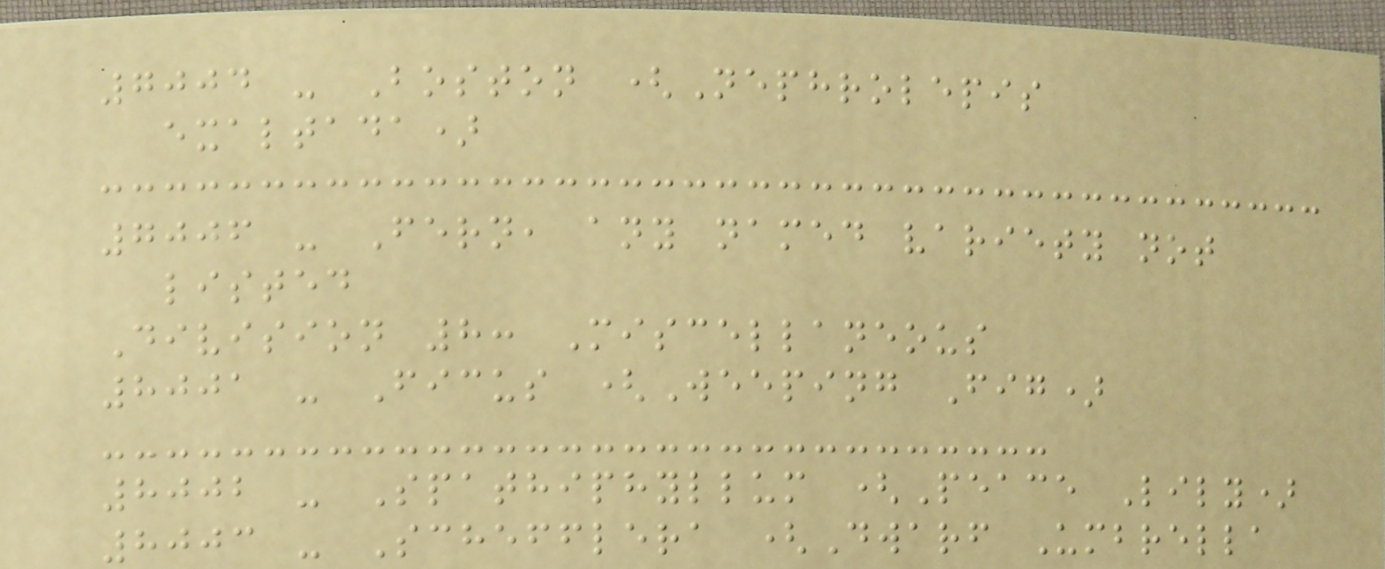7004 - Boston (Nephrolepis
exaltada)
7006 - Fern, any named variety not
listed
Division 8: Miscellaneous
8001 - Ficus (Weeping Fig)
8002 - Spathiphyllum (Peace Lily)
8003 - Schefflera (Dwarf Umbrella
